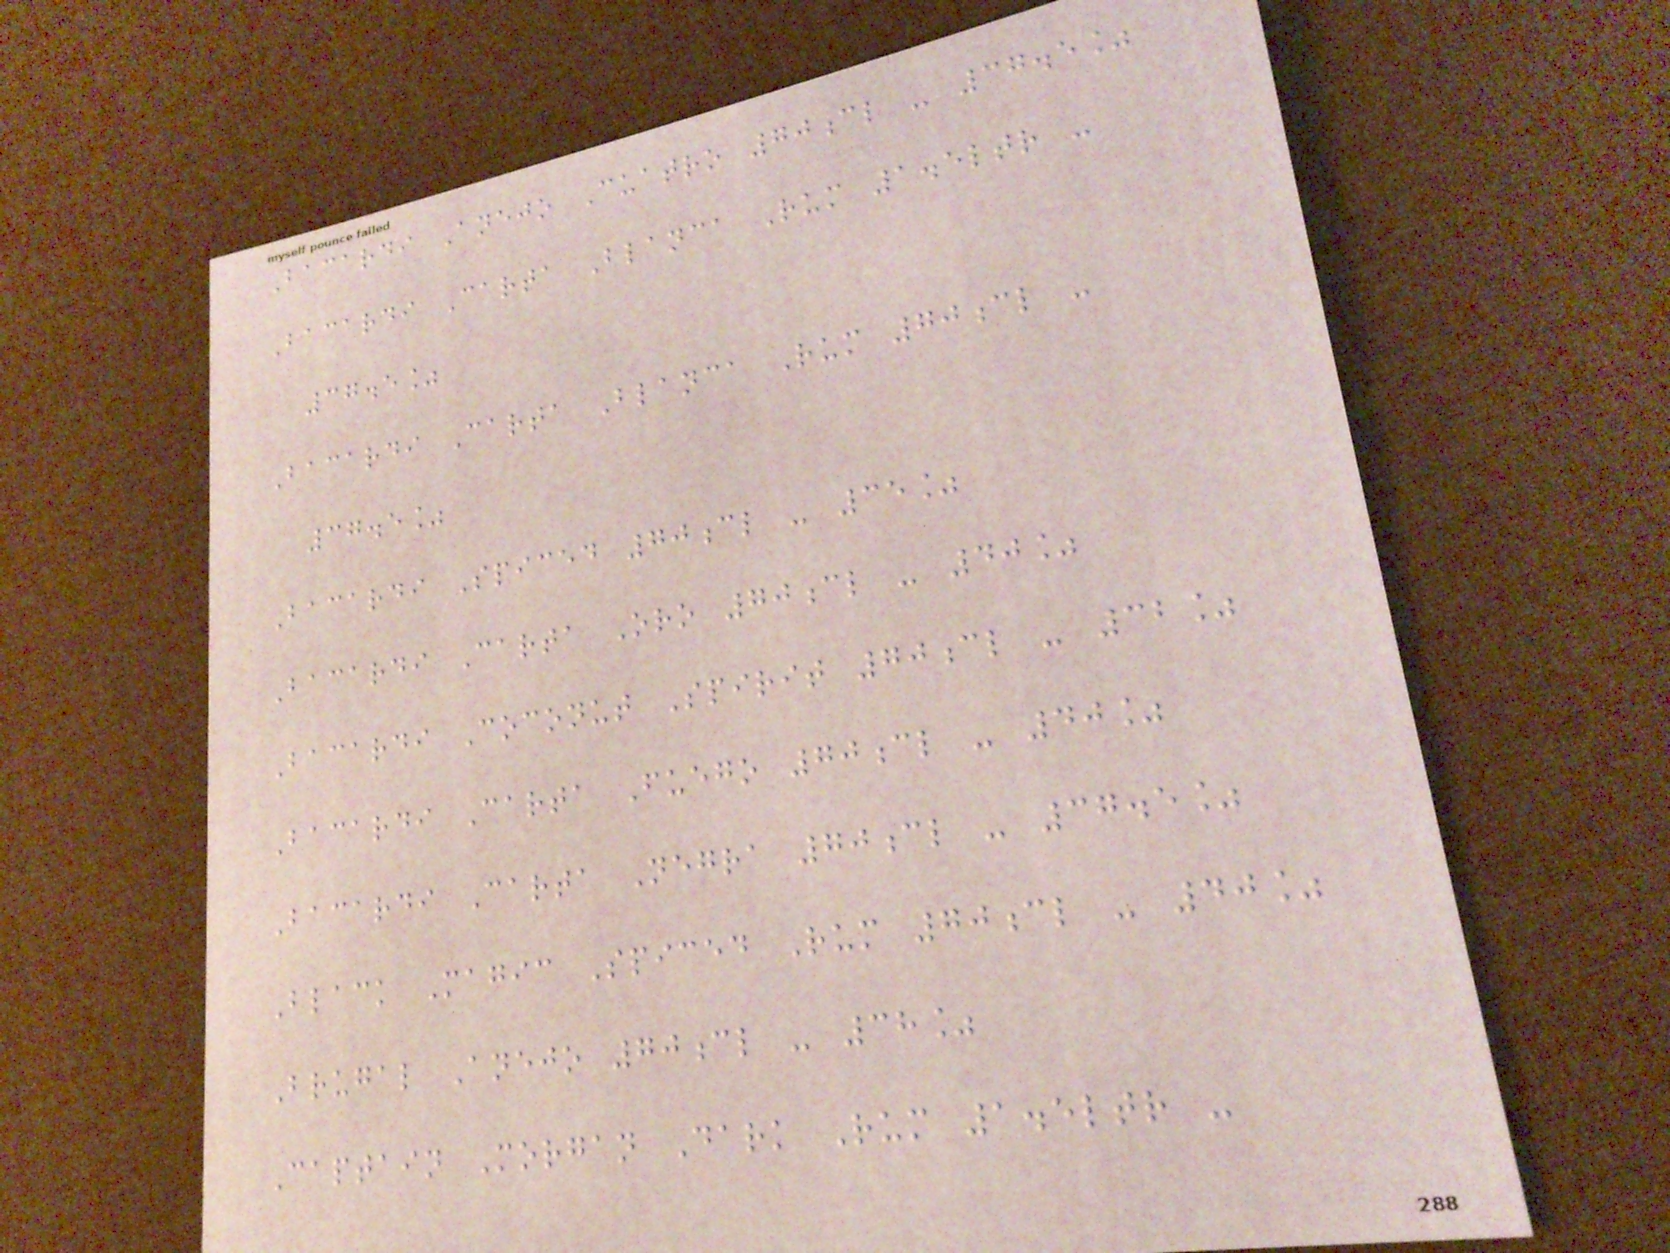Bacardi Anejo Cuatro 70cl - 37.5%
Bacardi Carta Blanca Rum 1.5ltr -
37.5%
Bacardi Carta Blanca Rum 70cl -
37.5%
Bacardi Spiced 70cl - 35%
Bacardi Carta Oro 70cl - 40%
Bacardi Coconut Spirit 70cl - 32%
Bacardi Carta Fuego 70cl - 40%
Bacardi Carta Negra 70cl - 37.5%
Black Magic Spiced Rum 70cl - 40%
Brugal Anejo 70cl - 38%
Captain Morgan Dark Rum 1.5ltr -
